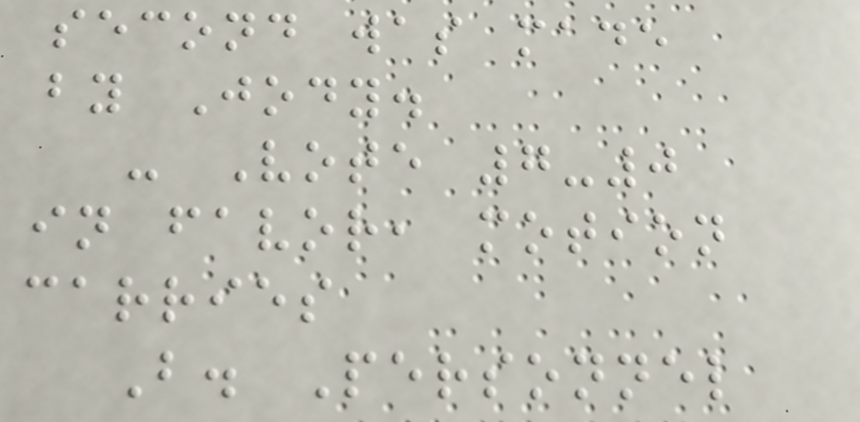second was made
by Jody.
- Vote 7-0
in favor, motion
carries
B. Personnel
